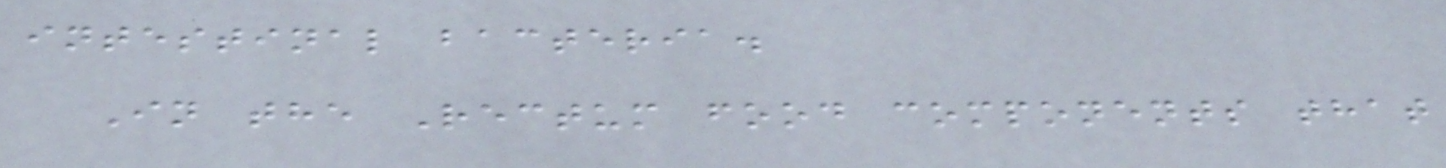intestinal bacteria.
In the Rectum food components that
